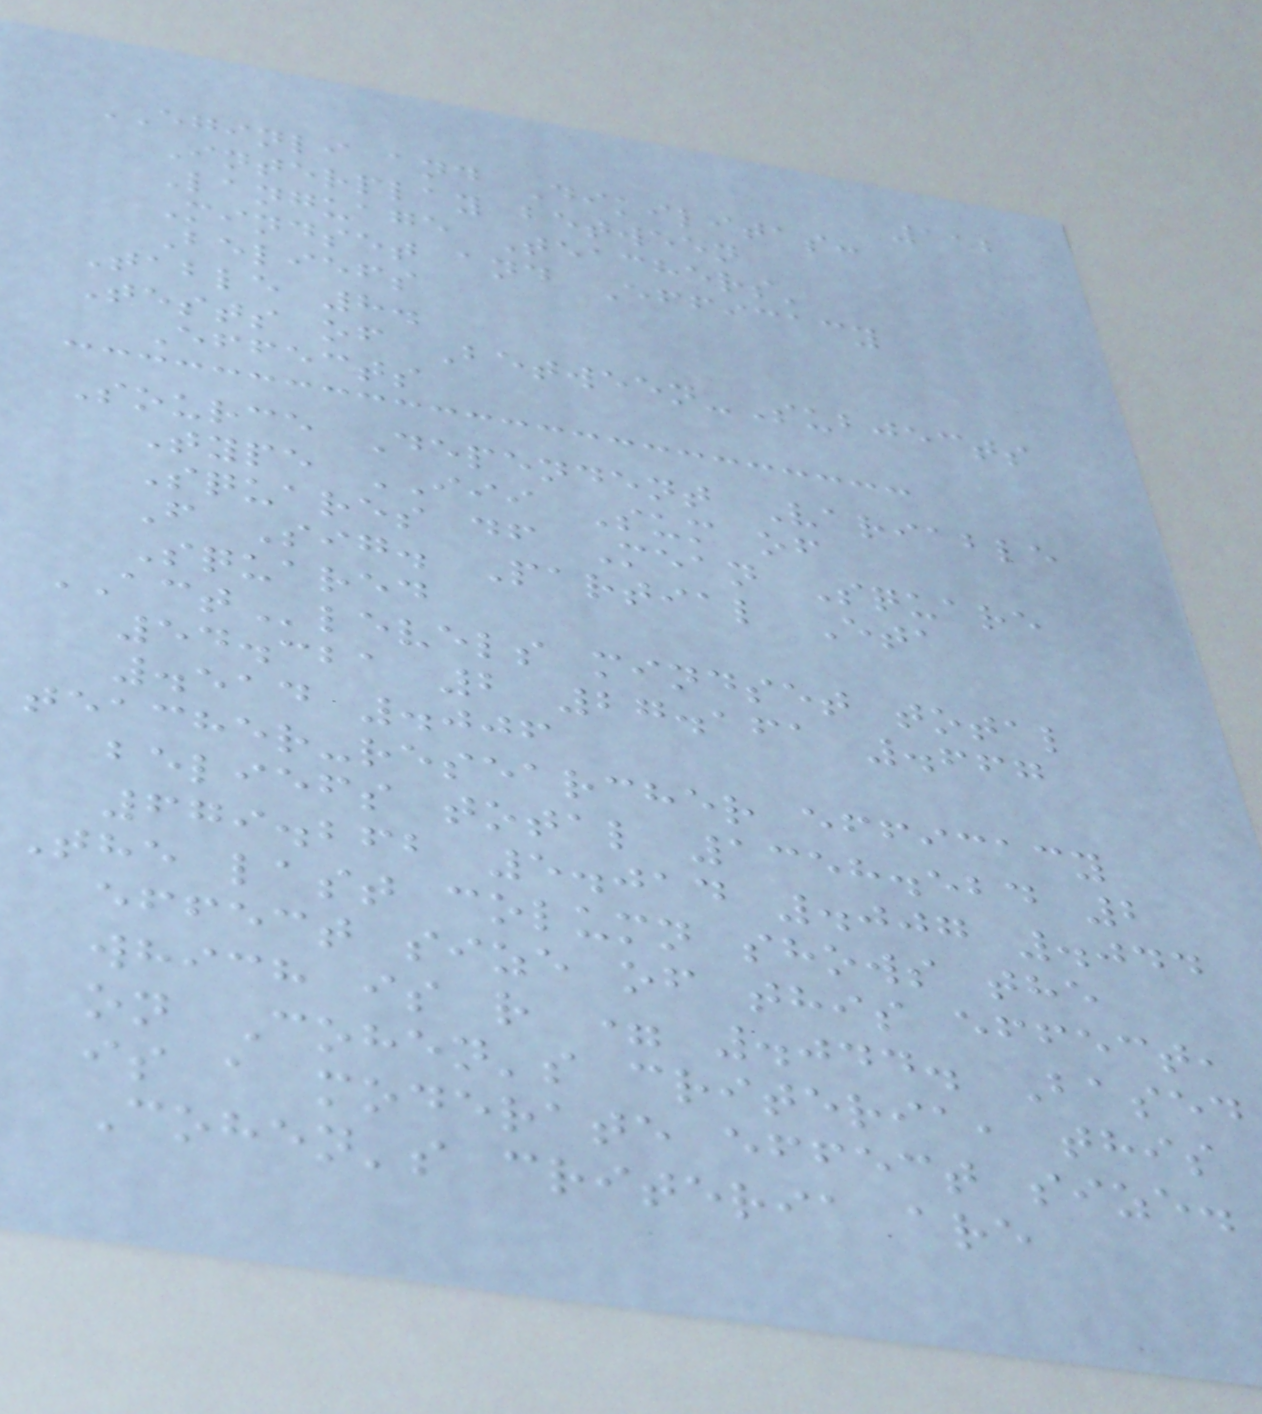112
EGINLI and Dikilitas:
Interplay between
Language Teachers'
Mindset and Efficacy
Beliefs
Table 8.
Tests of Between-Subjects
Effects
Source Dependent Variable
Type III Sum of
Squares df Mean Square
F Sig. Partial Eta
Squared
ACTlevels mindset total
54.321 2 27.161 .667
.514 .006
teacher-researcher efficacy
beliefs total 1358.524 2
679.262 5.014 .007 .044
The last column shows the
effect size of this effect,
which is r = .044. Based
on Cohen's criteria, this
is a moderate effect size.
Cohen's criteria are
